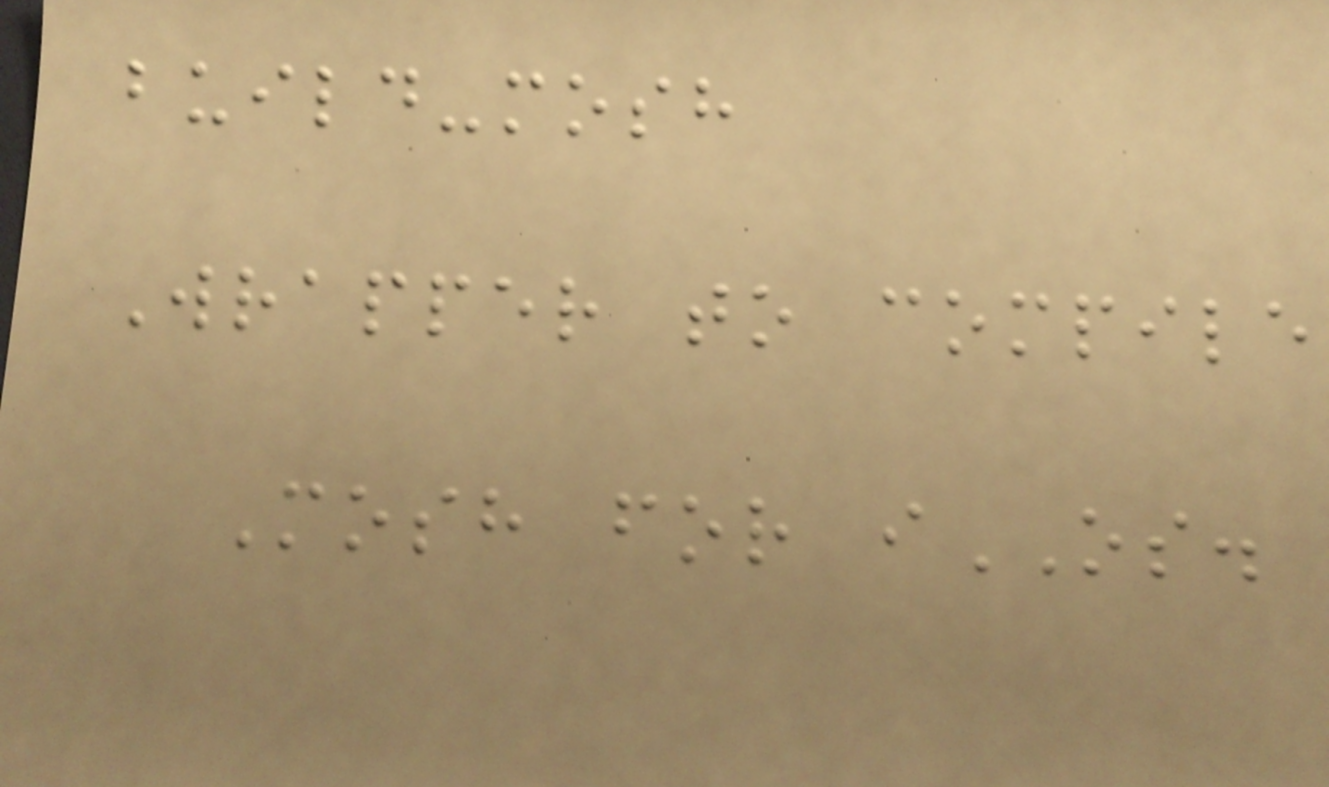build-mosh
Wrapper to compile
Mosh for iOS.
